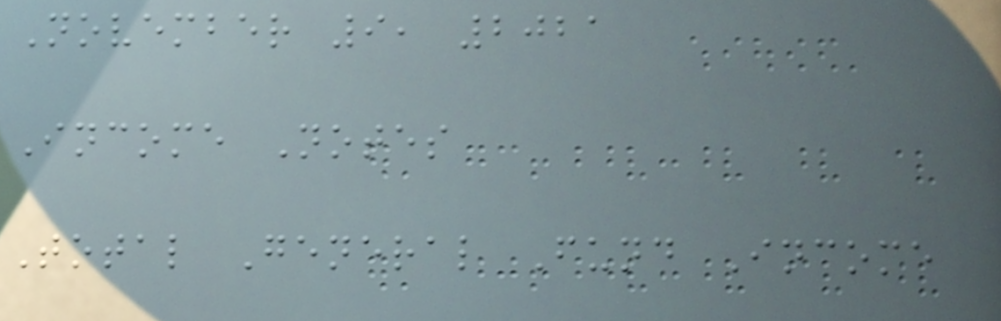November 9, 2021
Income Notes
Total General Fund Income
